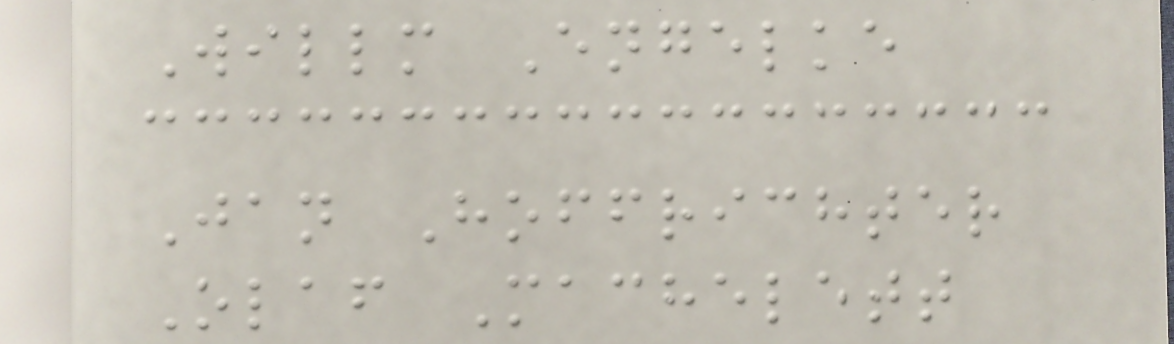Willm Engelke
Jan Hoffrichter
Olaf Machelett
